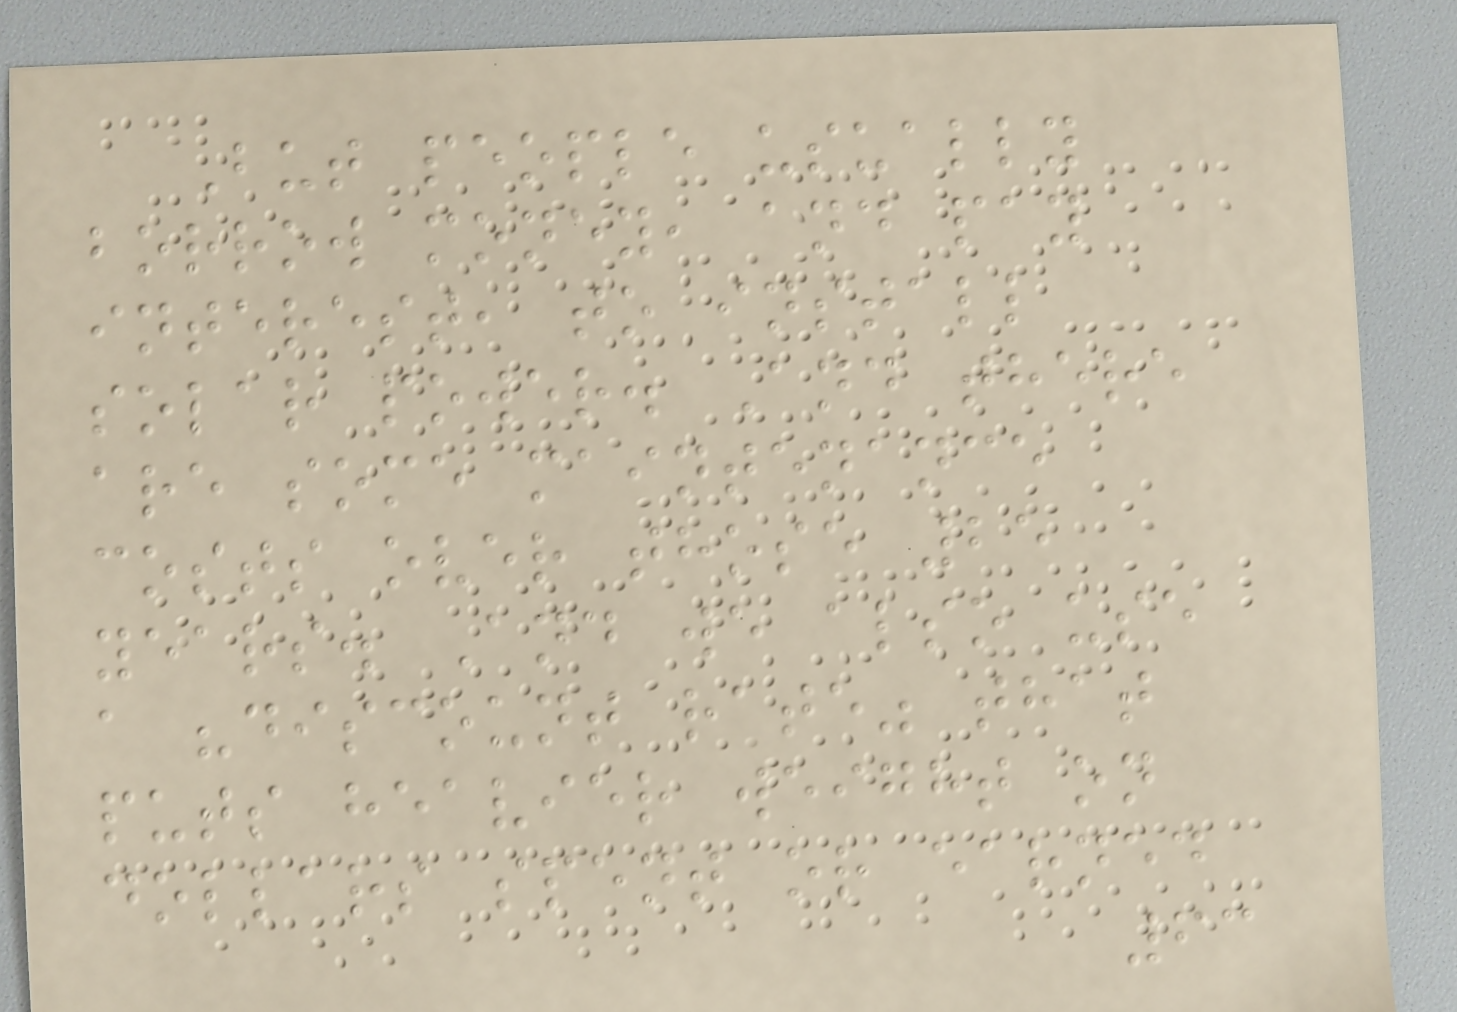But people usually
borrow money, and pay
interest, to install
solar power. And there
are some maintenance
costs over those 25
years. And we also use
a "discount rate" that
puts heavier weight on
dollars spent or earned
63
